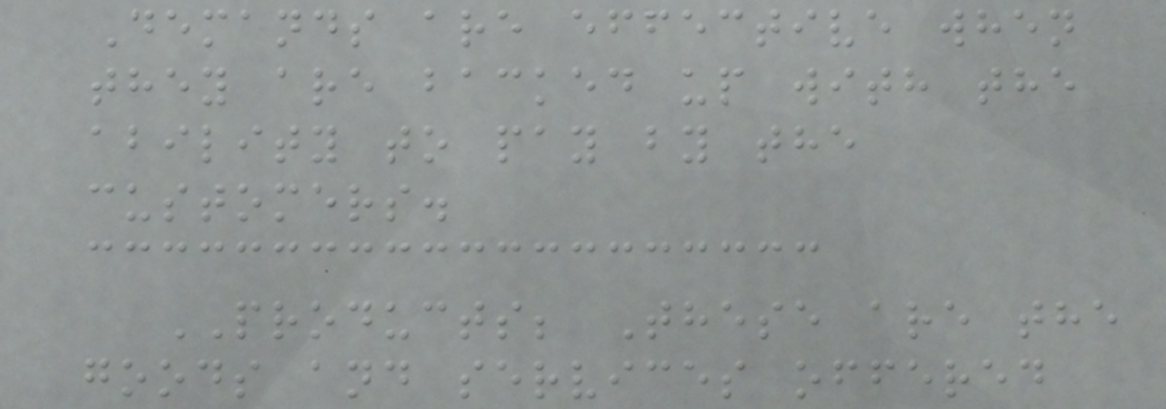Demands are effective when
they are backed up with the
ability to pay by the
customers.
PRODUCTS; These are the
goods and services offered
